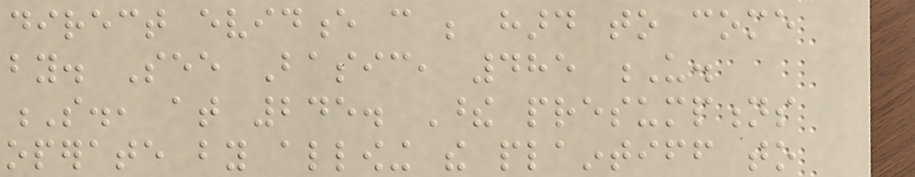direct evidence can be hard to come
by. See Basic, 485 U.
S., at 245. These presumptions
operate by allowing the plaintiff to
